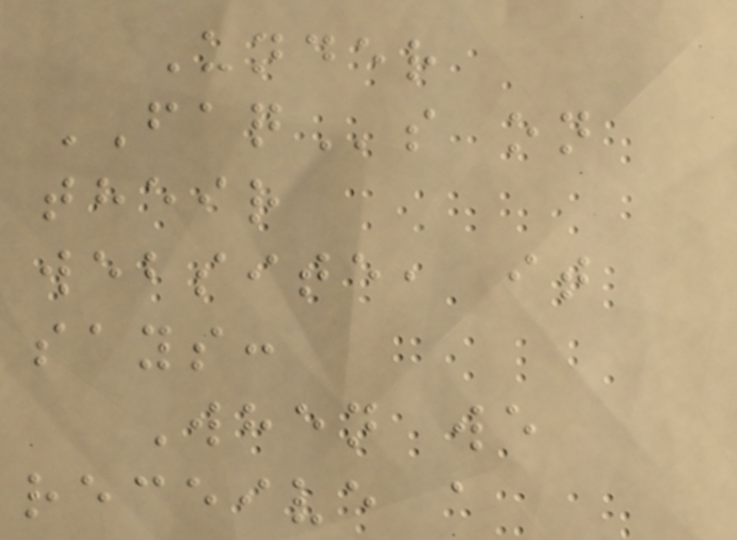Under
FAQs on
their
website, it
says:
When we
receive a
